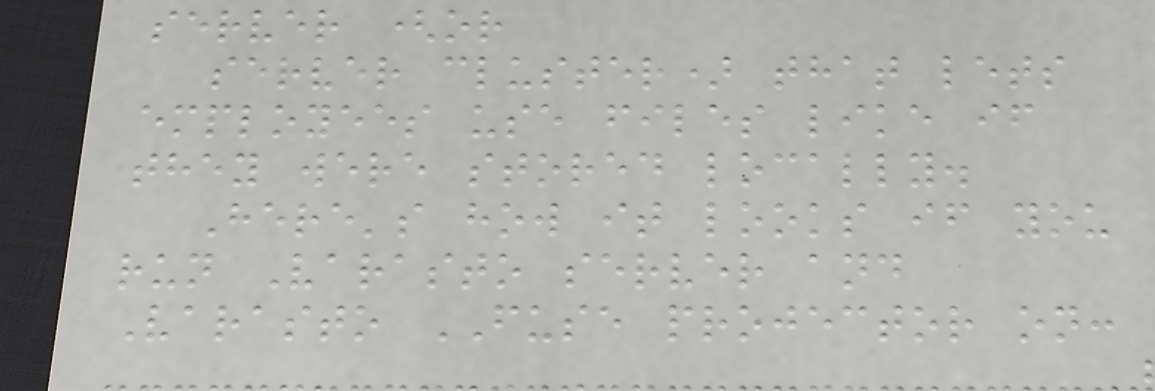server (or
server cluster) that lets
employees use files like if
they were stored locally.
Here's how it looks if you
run Varasto server and
Varasto FUSE projector on:
